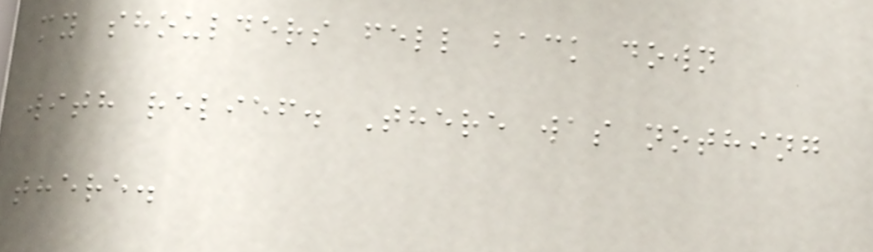my shoulders fell back down
with relief. There was nothing
there.
